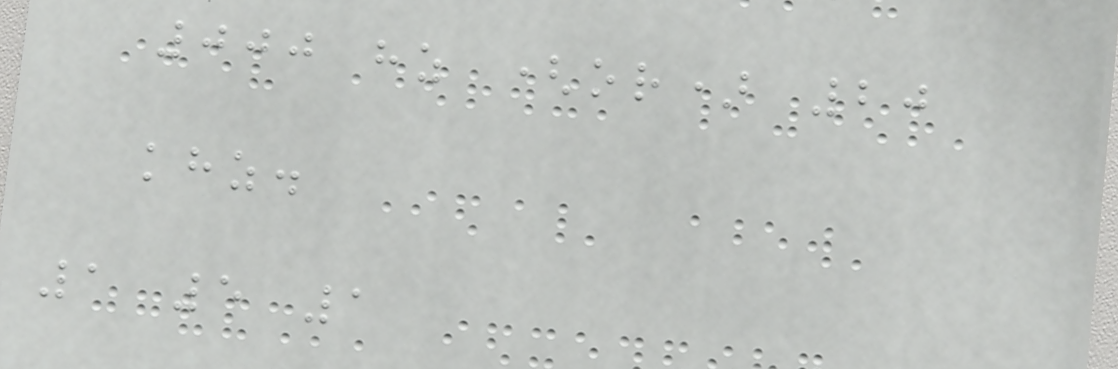000 hz (or) 20
khz.
1 5 1
